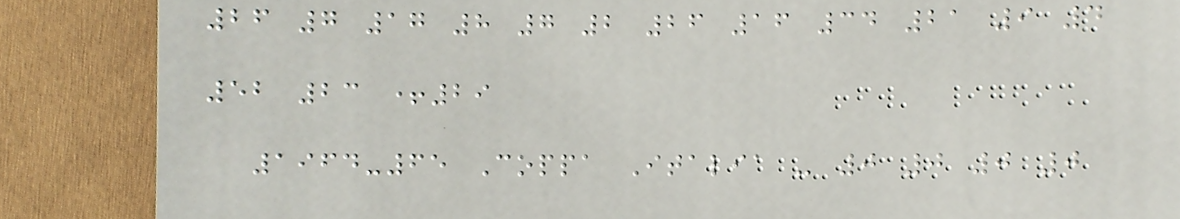26 7 17 8 7 2 26 16 34 21 9 4
52 23 +29
1964-65 Coppa Italia - 0 0 0 0
